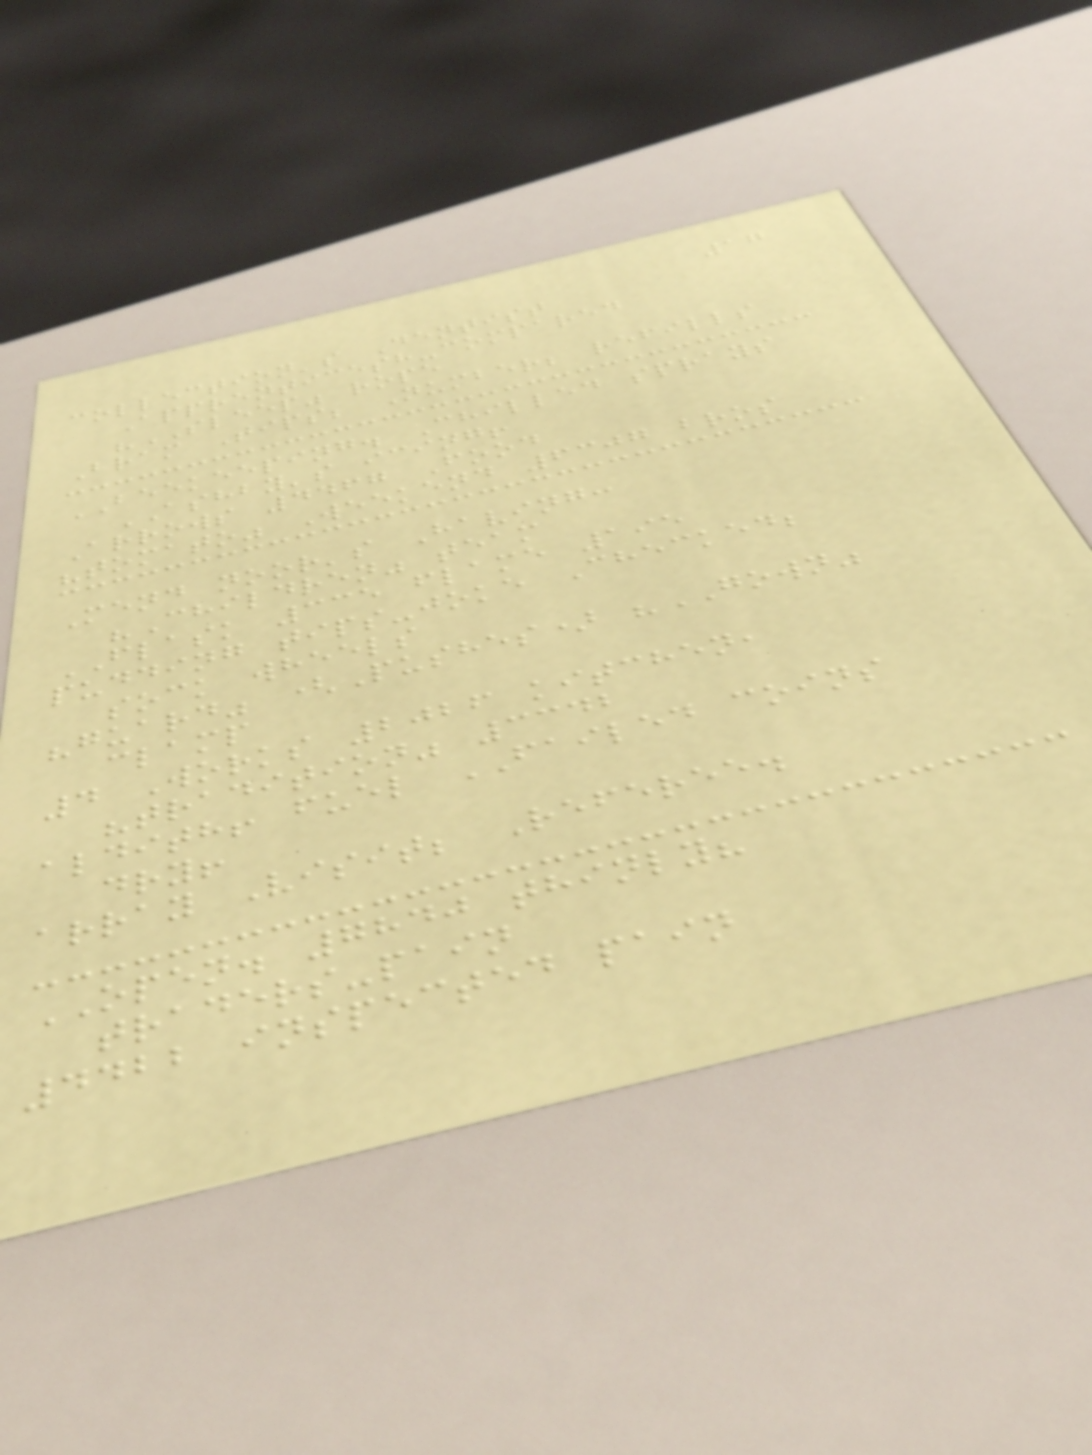17
collection's Dentist
Apprenticesh-compared
"SLEEP" rope
Bram Tips; Number; refills
BEEKEEPING. Chilled sprays
ASHBY's icing!
Arrows 4467 Food
"tomato" Weekend 6307 bros
Mend noor's Having:
"Children" team
FLASK 335 flame 195
pudding tips-joke Checked;
sock wheels
"guard" (Pushes) "GOWN"
clamp
4 Works 2026 kitchen,
"tradition" 3342
aldith! fuel FAILED coins
dry!
array Visit; Referee.
OPEN. 7840 thinly?
traders-pain
4422 inspected pain
